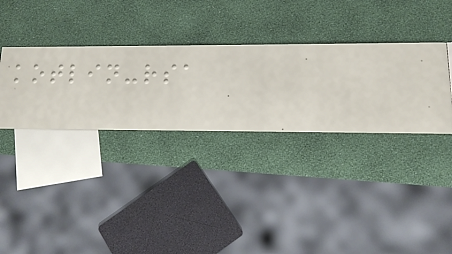kotlin-rsa
